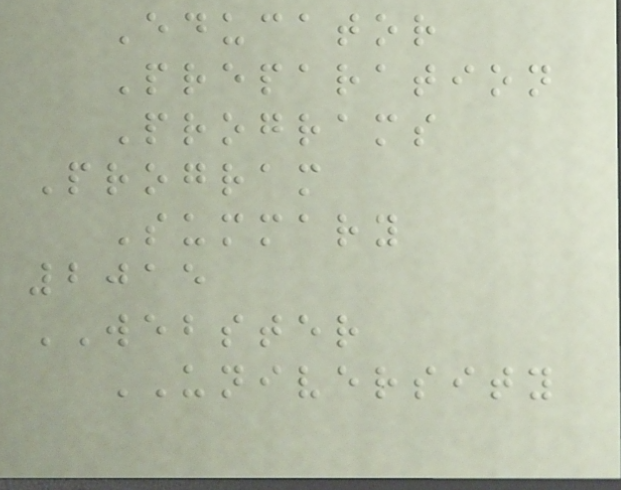Educator
Preparation
Programs
Program
Summary
2015
WEBSTER
UNIVERSITY
